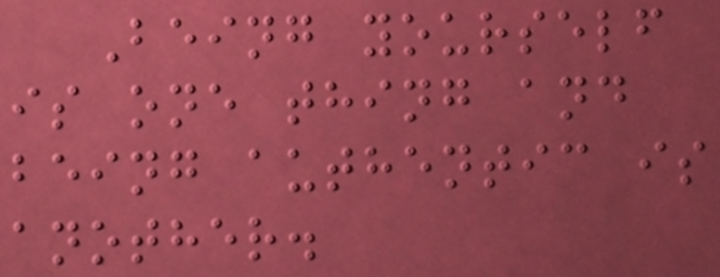Being yourself
is one thing and
being authentic is
another.
